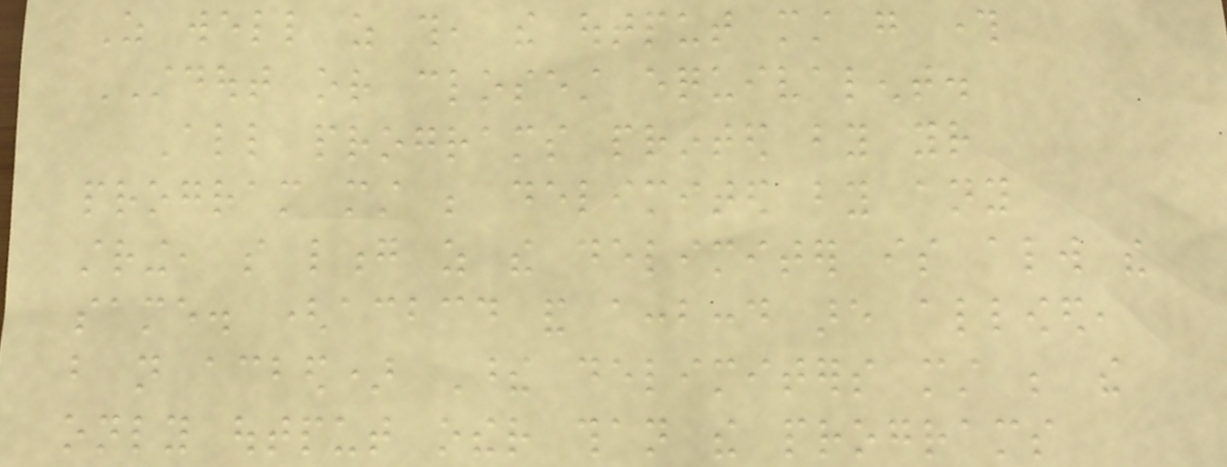As well as this, the output must go through
STDOUT or closest equivalent.
All programs printed by your
program must be delimited by any
string, so long as the delimiter is always the
same. (acbcd and accbccd are allowed,
but not acbed) These delimiters must be the
only output other than the programs
